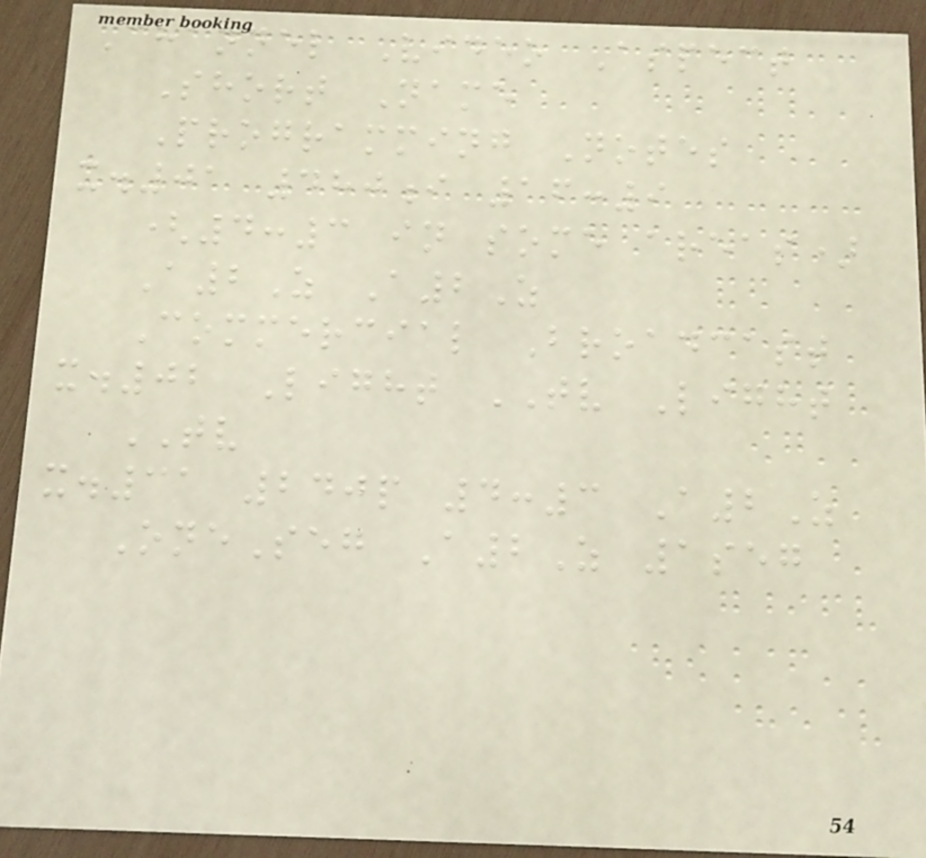Channel Video Aspect
Short Name
Programming Notes
x.01 480i 16:9
(4:3 in some areas)
A2Z A2Z
Commercial Broadcast
x.02 Light TV Light
TV
x.31 240p 4:3 A2Z
OneSeg A2Z 1seg
